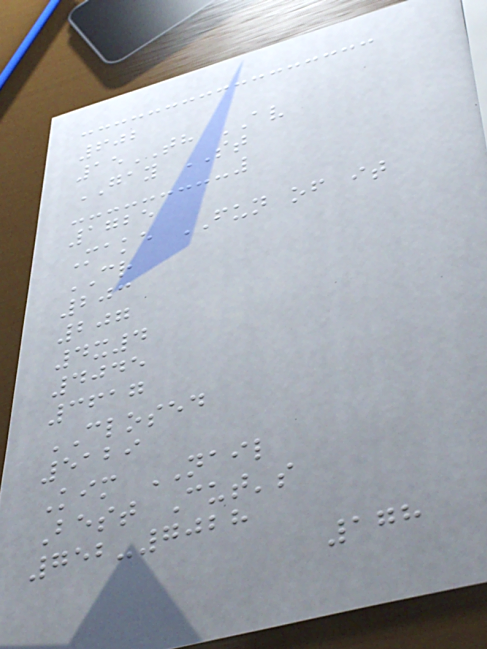602
15TH AV
GAY ST
1725
Make FUN of it
CR
203
207
4x4
4045
3617
CLOSED
5129
Kim NAIL
Best Cut's
752-7028
178
